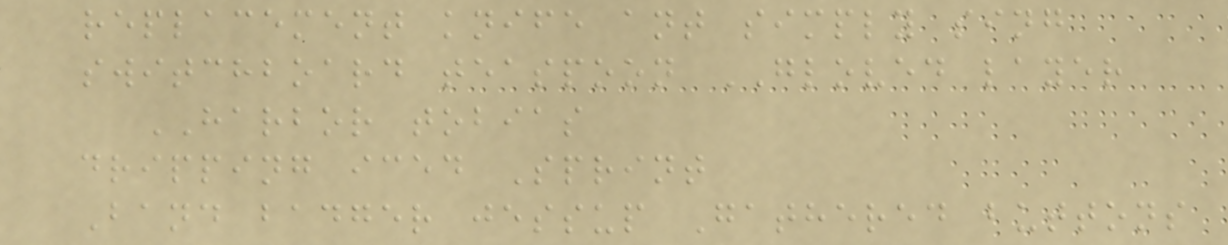replacement knife ant simply sing
switchboard teaspoon GLOVED layer
HARBOR tobias
dripping iced Sprint
Band badger jessup Gathered buttons
